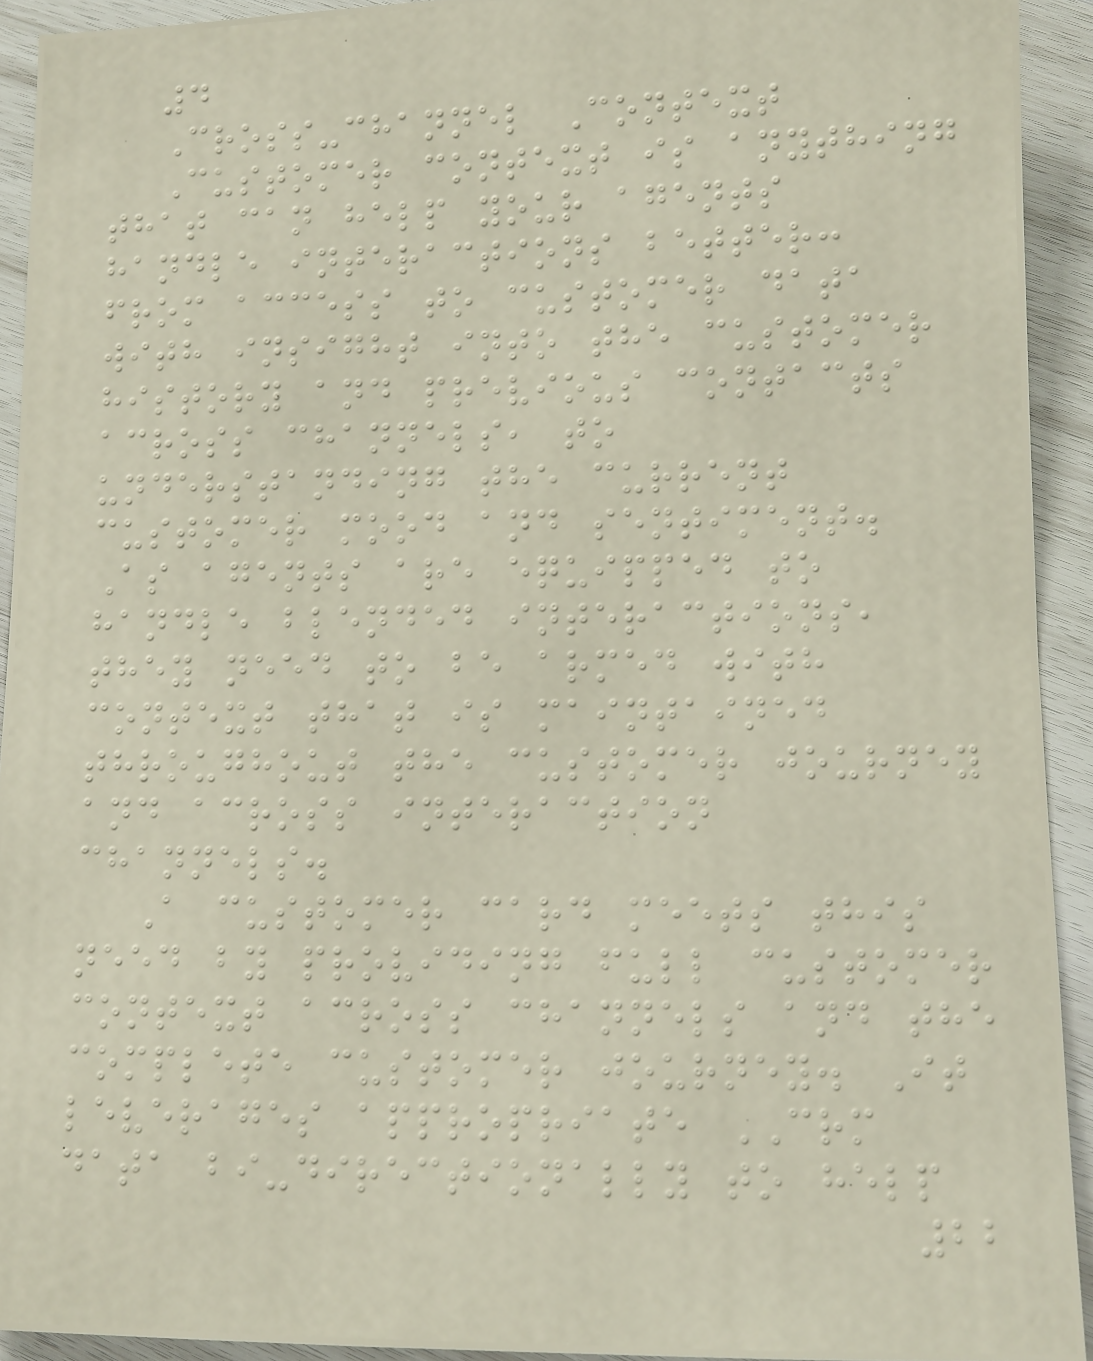4
Cross-channel Context
Customer context is anything
that can help your agents
handle interactions better:
from access to customer data
with insight into the customer
history and previous contacts
across channels, to
understanding the current
customer mood and sentiment.
As agents are equipped to
handle blended interactions,
they need to be armed with
context that is maintained
throughout the customer journey
and across interaction
channels.
A customer card meets this
need by providing full customer
context across channels and the
complete customer journey. It
leverages appropriate CRM
data bi-directionally to help
22
